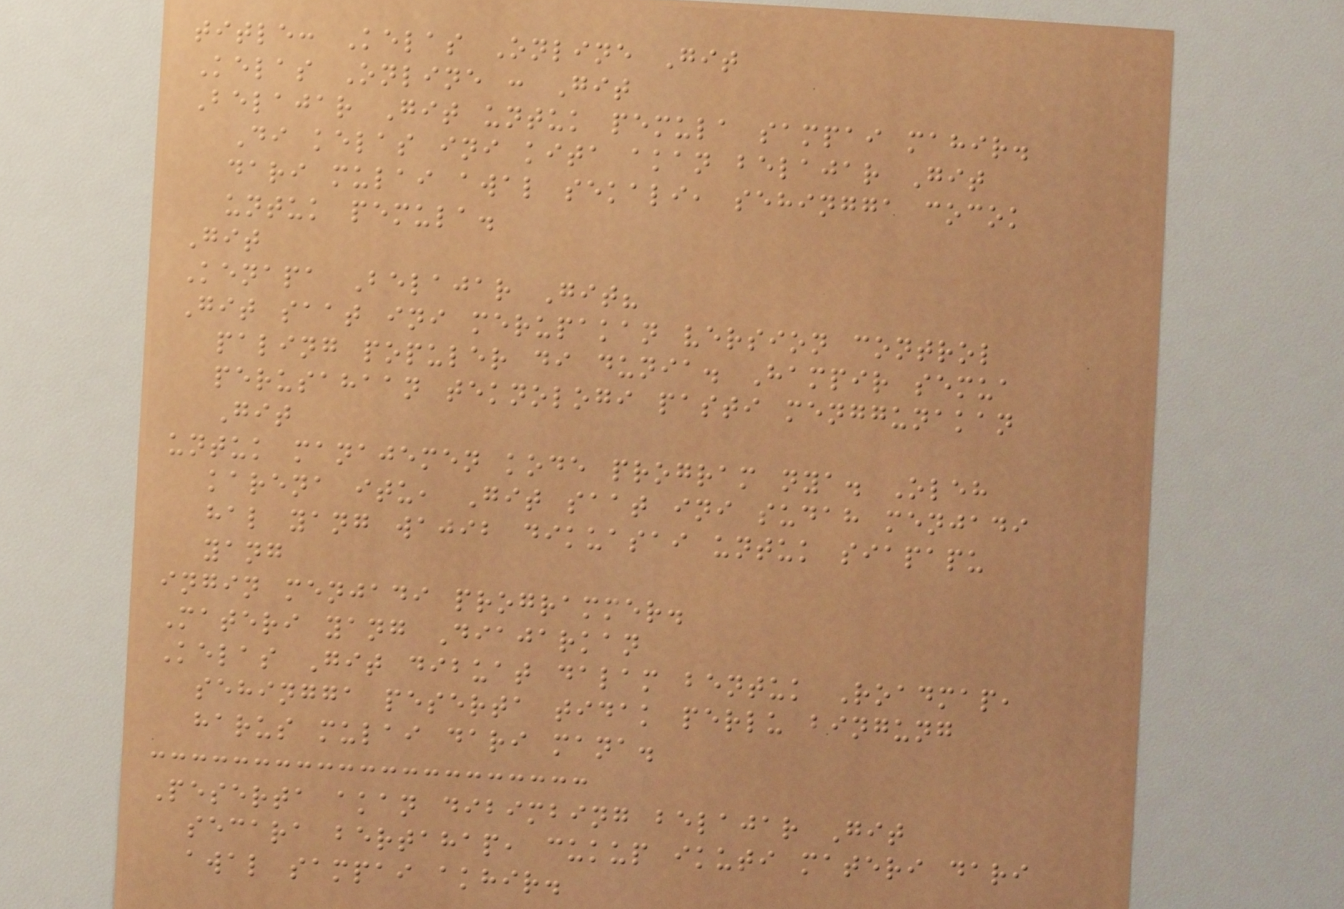title: Kelas Online Git
Kelas Online : Git
Belajar Git untuk pemula sampai mahir.
Di kelas ini kita akan belajar Git
dari mulai awal sekali, sehingga cocok
untuk pemula.
Git
Kenapa Belajar Git?
Git saat ini merupakan version control
paling populer di dunia. Hampir semua
perusahaan teknologi pasti menggunakan
Git
untuk manajemen kode program nya. Oleh
karena itu, Git saat ini sudah menjadi
hal yang wajib dikuasai untuk siapapu
yang
ingin menjadi programmer.
Materi yang Diajarkan
Kelas Git dibuat dalam bentuk Roadmap,
sehingga peserta tidak perlu bingung
harus mulai dari mana.
Peserta akan dibimbing belajar Git
secara bertahap, cukup ikuti materi dari
awal sampai akhir.
